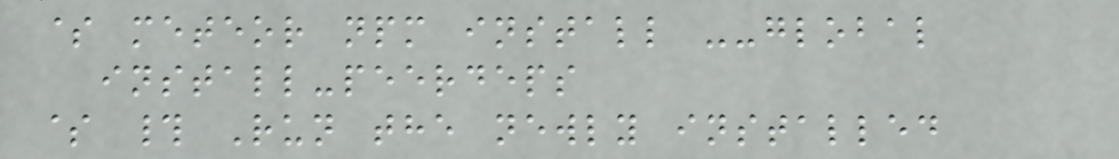$ meteor npm install --global
install-peerdeps
$ # Run the newly installed
